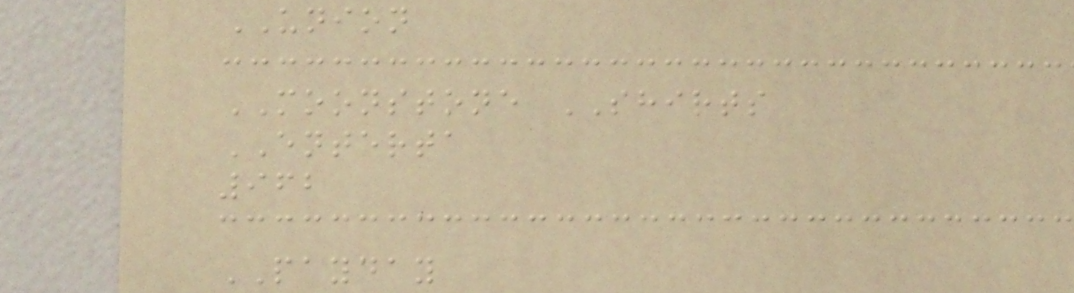UNION
MOONSTONE SHIRTS
ENTERTA
962
PAYDAY
